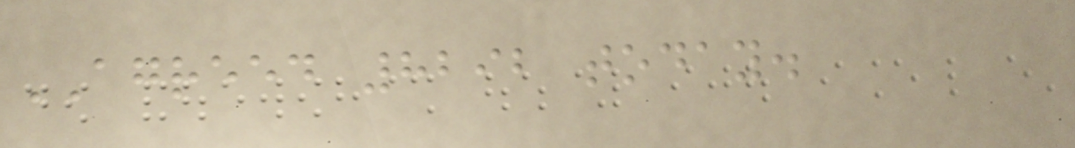AGREED 8292 today.
